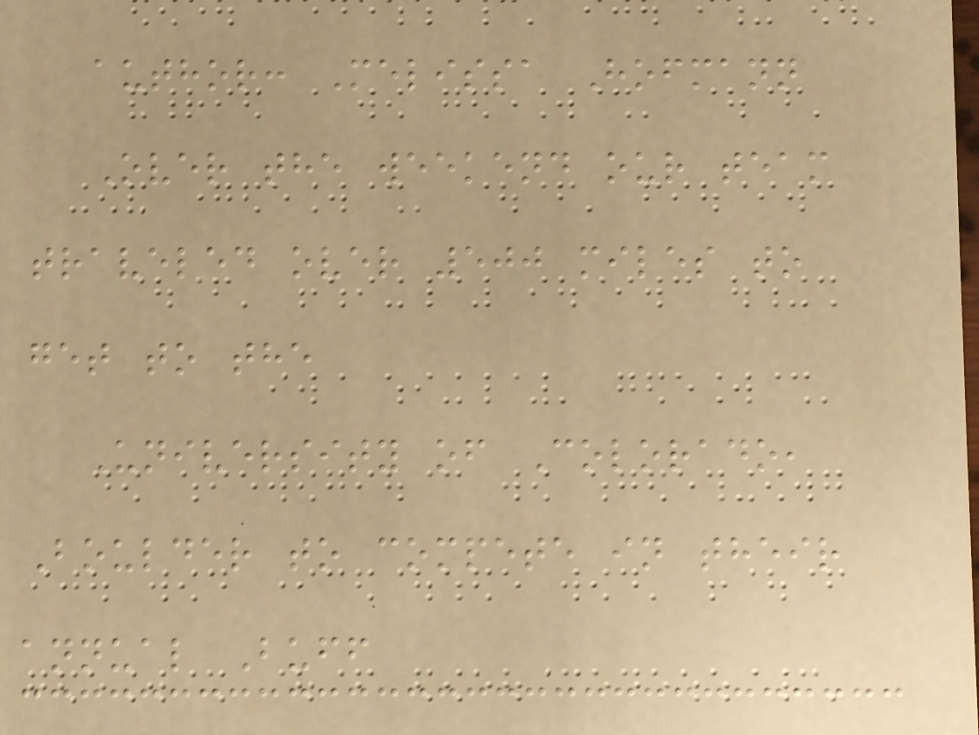author: Melissa Hofmann
Over the weekend our team
traveled over 500 miles to
get to the
University of Colorado,
Boulder to compete in their
annual Buff
